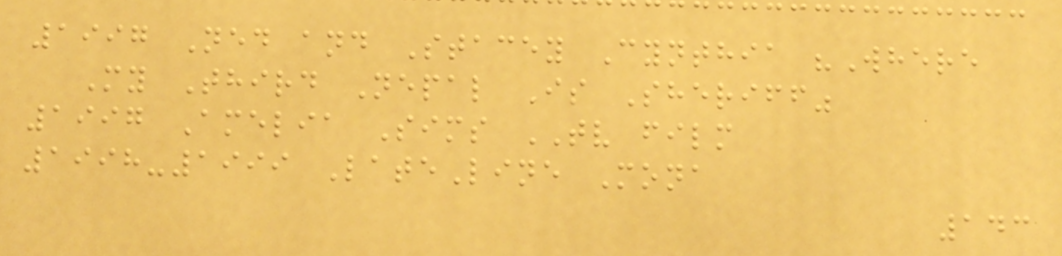1997 Ned and Stacey Cynthia "Where
My Third Nepal Is Sheriff"
1997 Amelia Sims TV film
1998-1999 LateLine Mona
143
